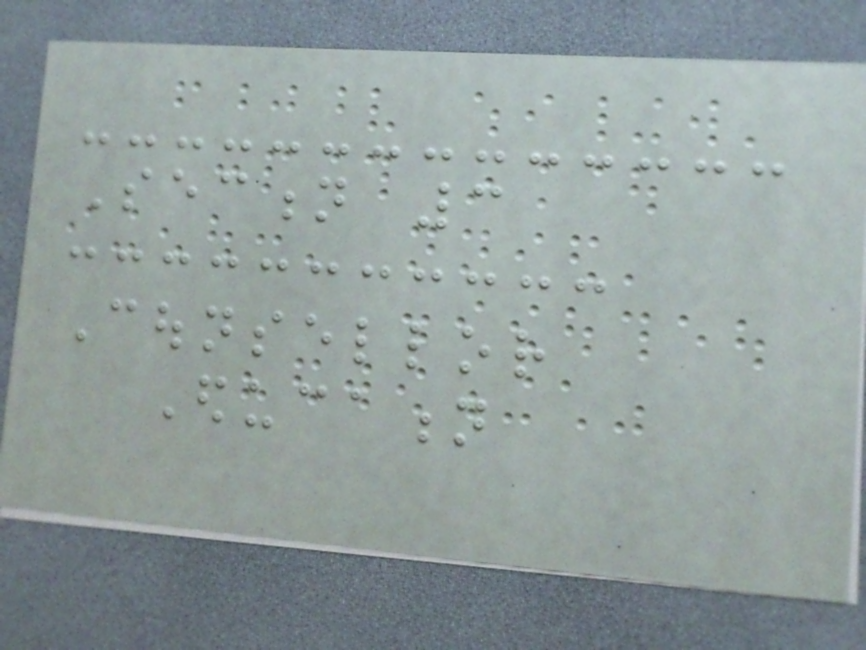Section 3
Counsellor
Education
